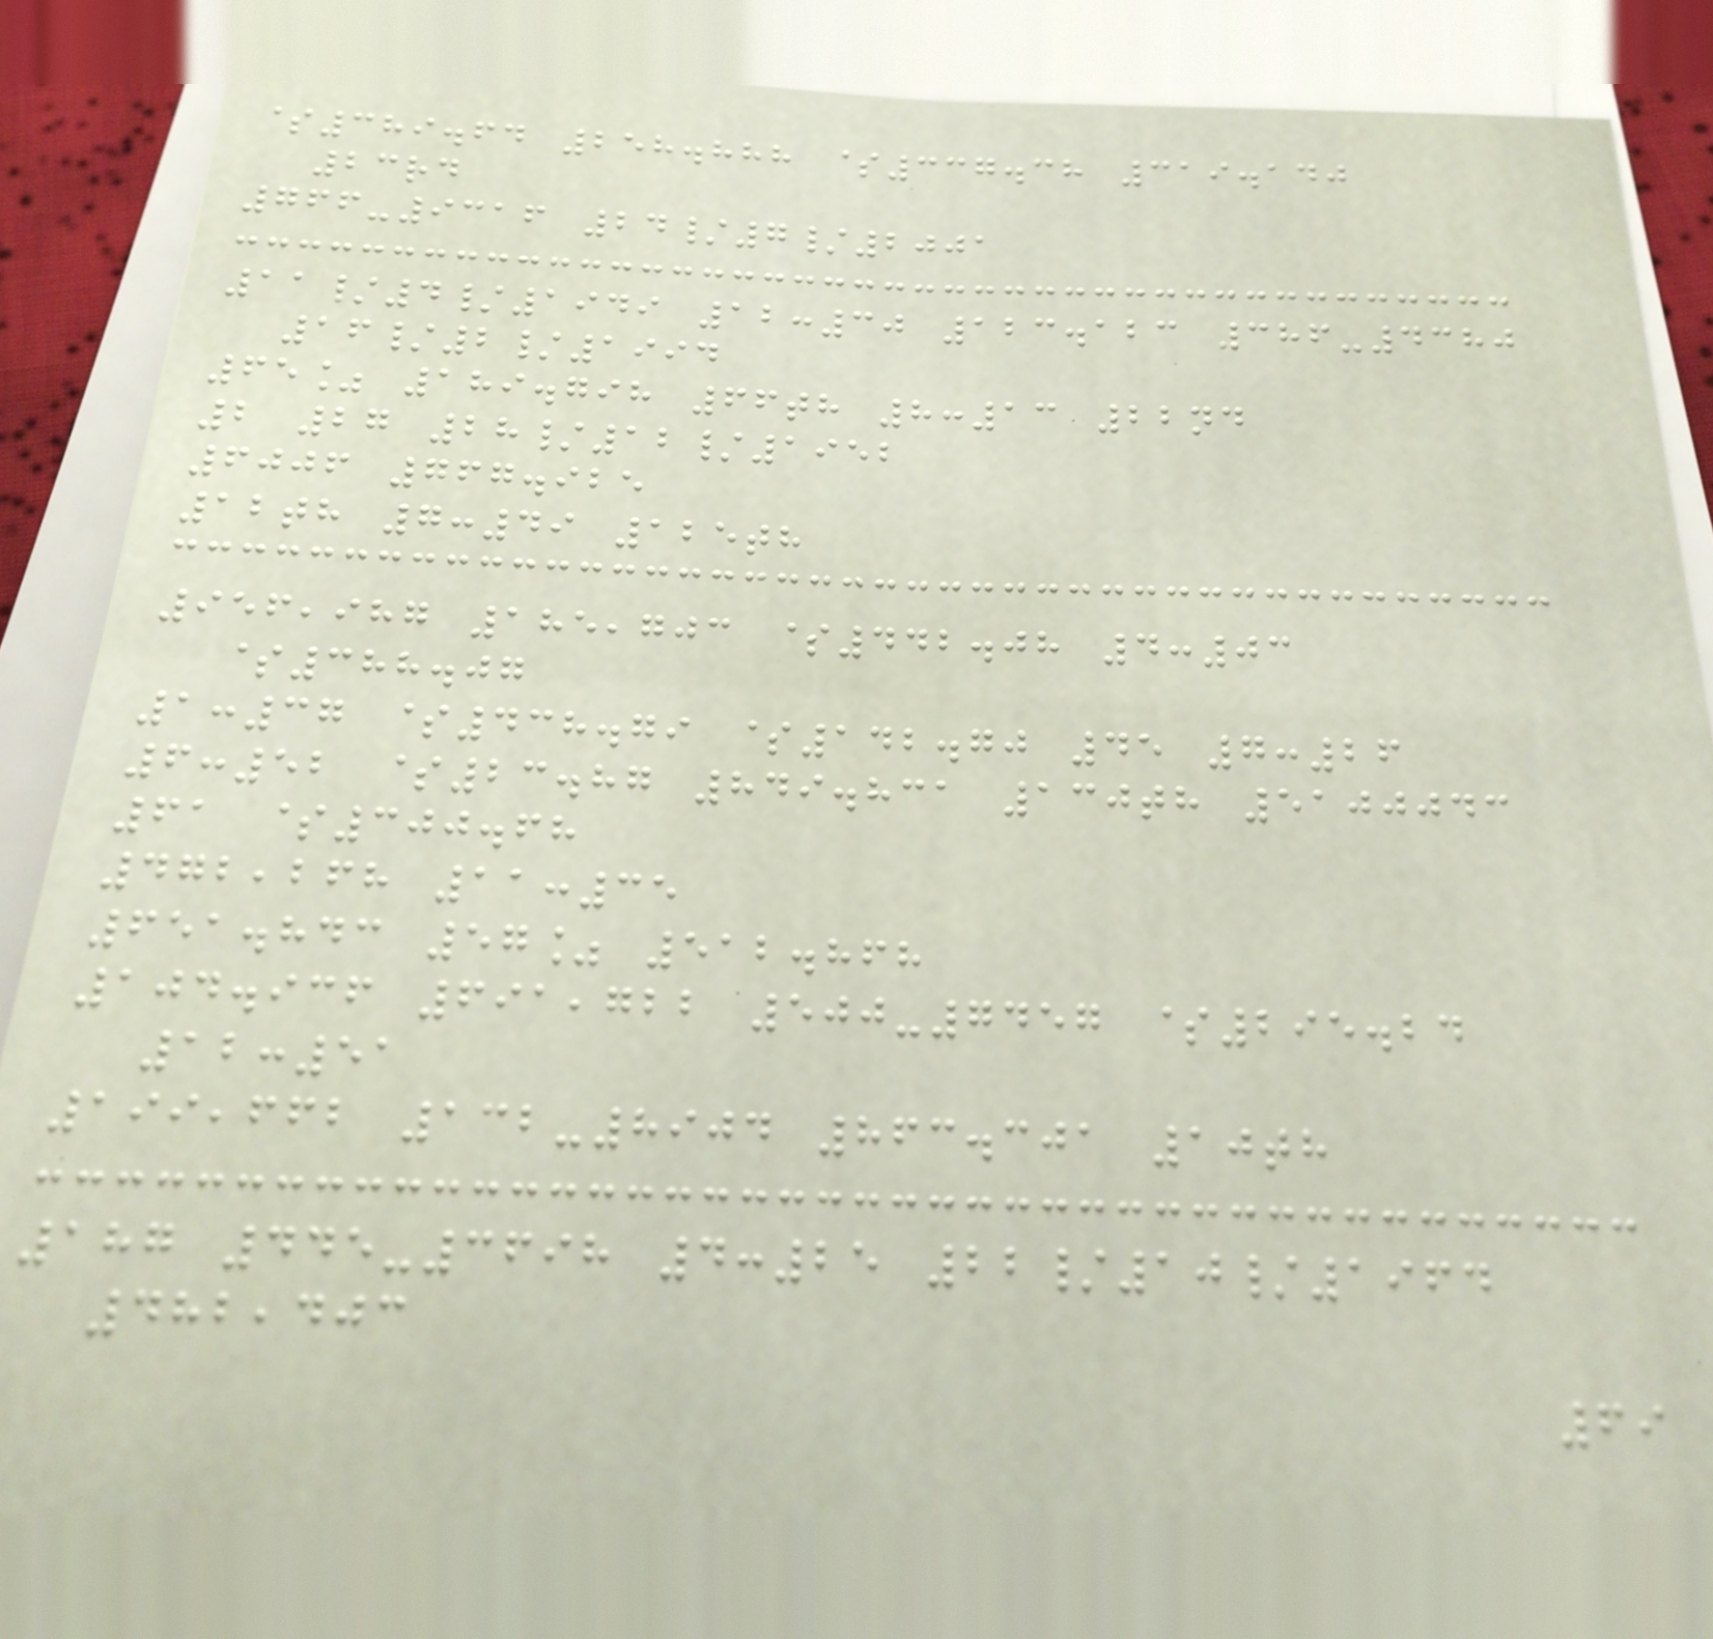$389.64 258.888 $337.38 319.140
23rd
766-9316 24/7/2001
11/4/1949 12:30 123.123 386-4380
16/2/1994
65% 189.798 66th 8:13 22nd
2 27 28/12/1952
6006 767.925
12th 7:49 125th
956,987 185,703 $442.08 4:03
$388.07
1:37 $438.79 $142.70 45 7:26
6:52 $23.87 849.831 130th 5100043
61 $300.68
472,268 11:35
651.843 57% 512.868
104.936 691,722 500-7457 $295.24
12:51
199,662 132-8904 863.301 10th
187 445-3698 4:25 22/10/1964
482,403
69
